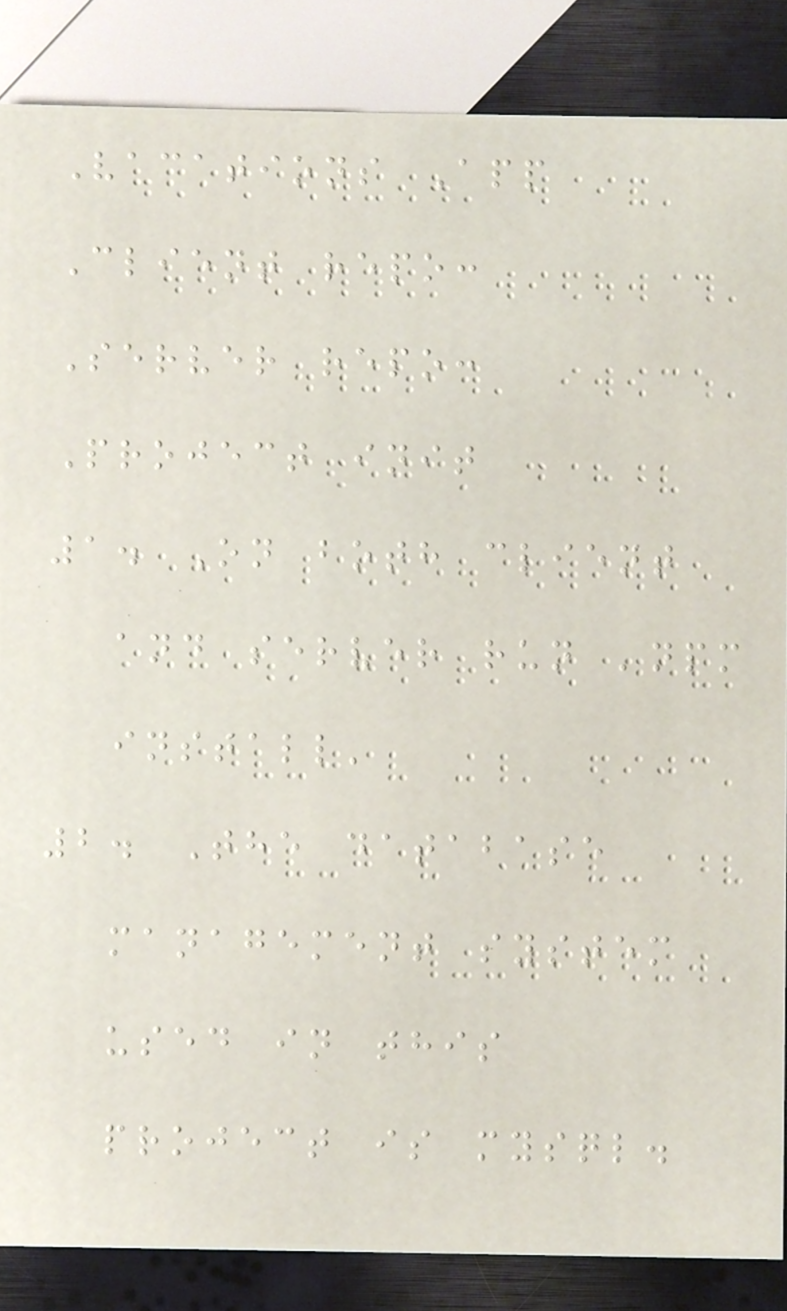Vacations App
Client repo:
Server repo:
Project init
1. On both client
and server run 'npm
install'
2. The database
management system
used in this
project is mysql.
